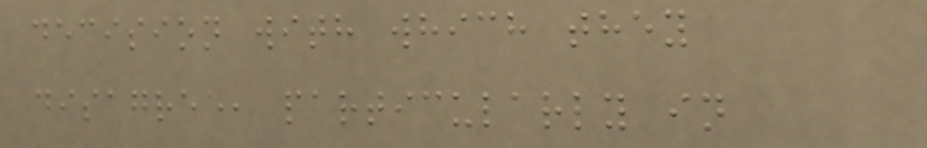decision with which they
disagree, particularly in
